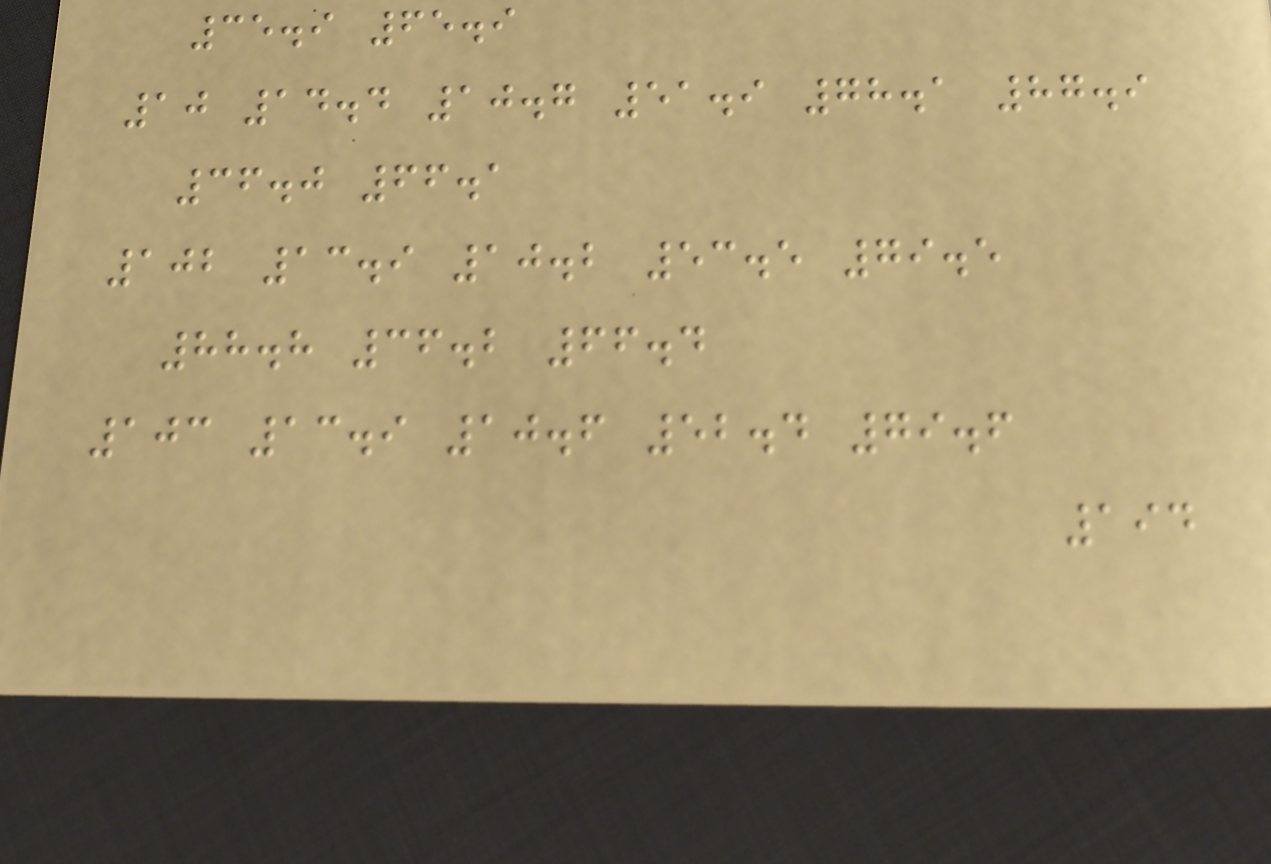35.9 65.9
10 14.4 10.7 51.9 78.1 87.9
36.0 66.1
102 13.9 10.2 53.5 79.5
88.8 36.2 66.4
103 13.9 10.6 52.4 79.6
194
